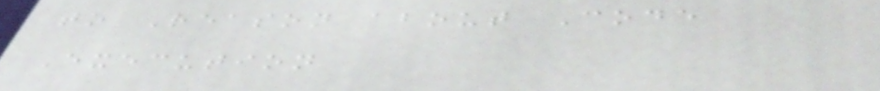to Reason about Code
Execution
